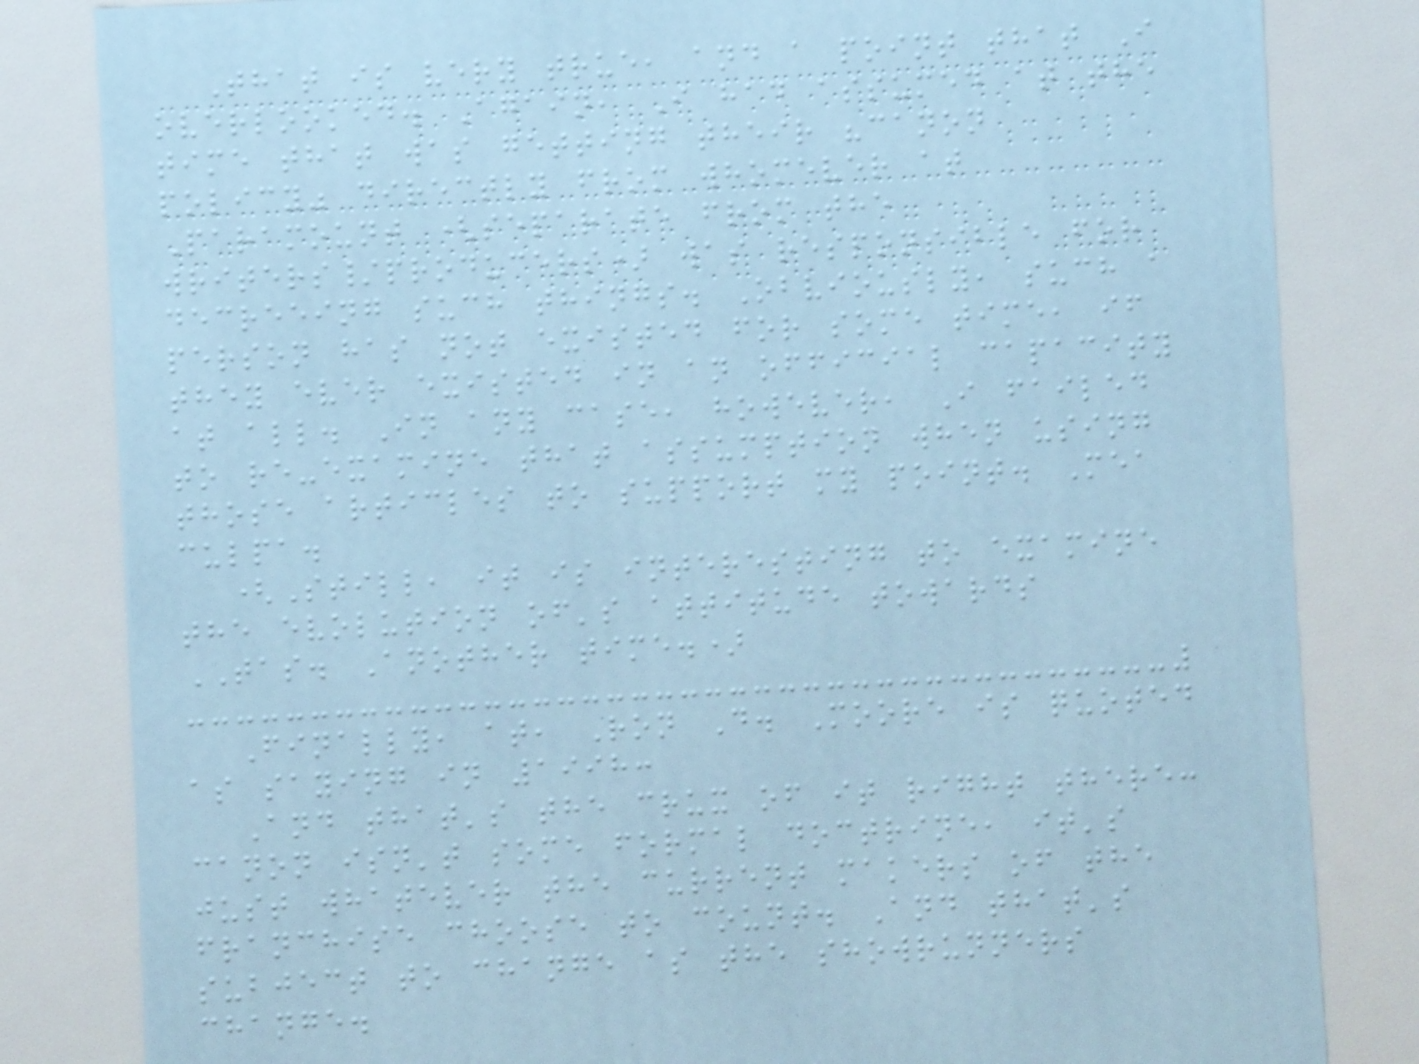That is very true, and a point that I
overlooked. Again, I had assumed at the
time that was getting their "canon
policy" directly from whomever at
Paramount (separate from the
writers/producers) was responsible for
decreeing such things. Obviously, such a
person has not existed for some time, if
they ever existed in an official capacity
at all. In any case, however, I failed
to re-examine that assumption when using
those articles to support my point. Mea
culpa.
(Still, it is interesting to examine
the evolution of's attitude towards
TAS. Another time.)
Finally, at, Ron D. Moore is quoted
as saying in 1998:
And that's the crux of it right there:
canon isn't some formal doctrine, it's
just whatever the current makers of the
franchise choose to count. And that's
subject to change as the showrunners
change.
